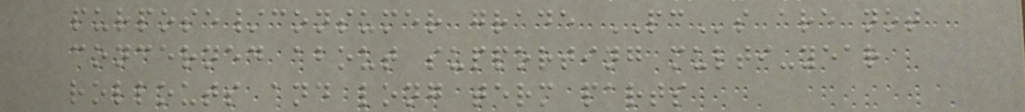purpose/consumer grade PCs are not
concerned about supporting multi-year
rollouts and long term parts
